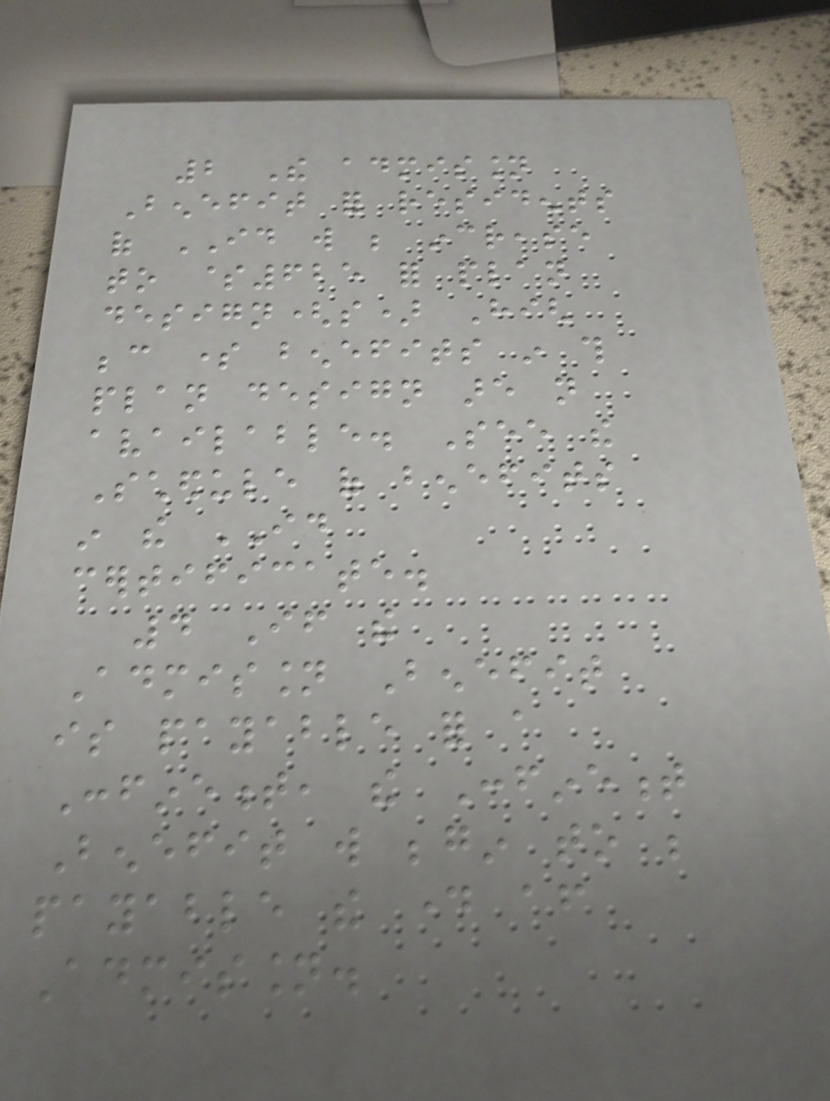2 The admission
Benefit for residents
of ID will be increase
to $625 for plan
design(s) High
because some benefits in this
plan design are not
available. See the
Schedule of benefits
in the ID
certificate.
4 If the
Admission Benefit
is payable for a
Confinement, the Confinement
Benefit will begin to be
payable the day after
Admission.
